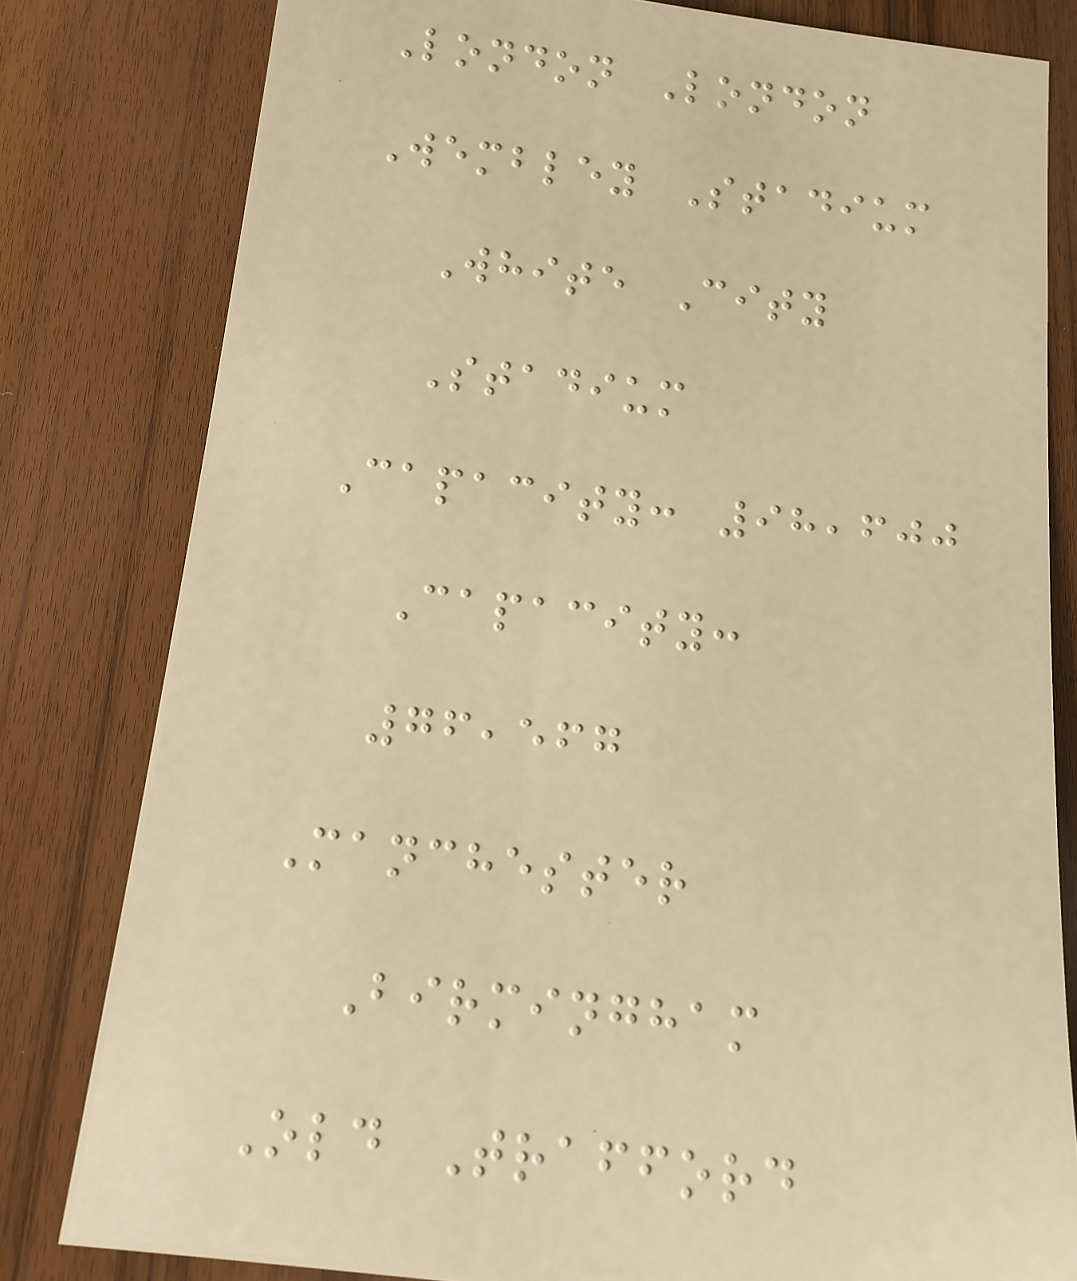London London
Wembley Stadium
White City
Stadium
Capacity: 98,600
Capacity:
76,567
Manchester
Birmingham
Old Trafford
